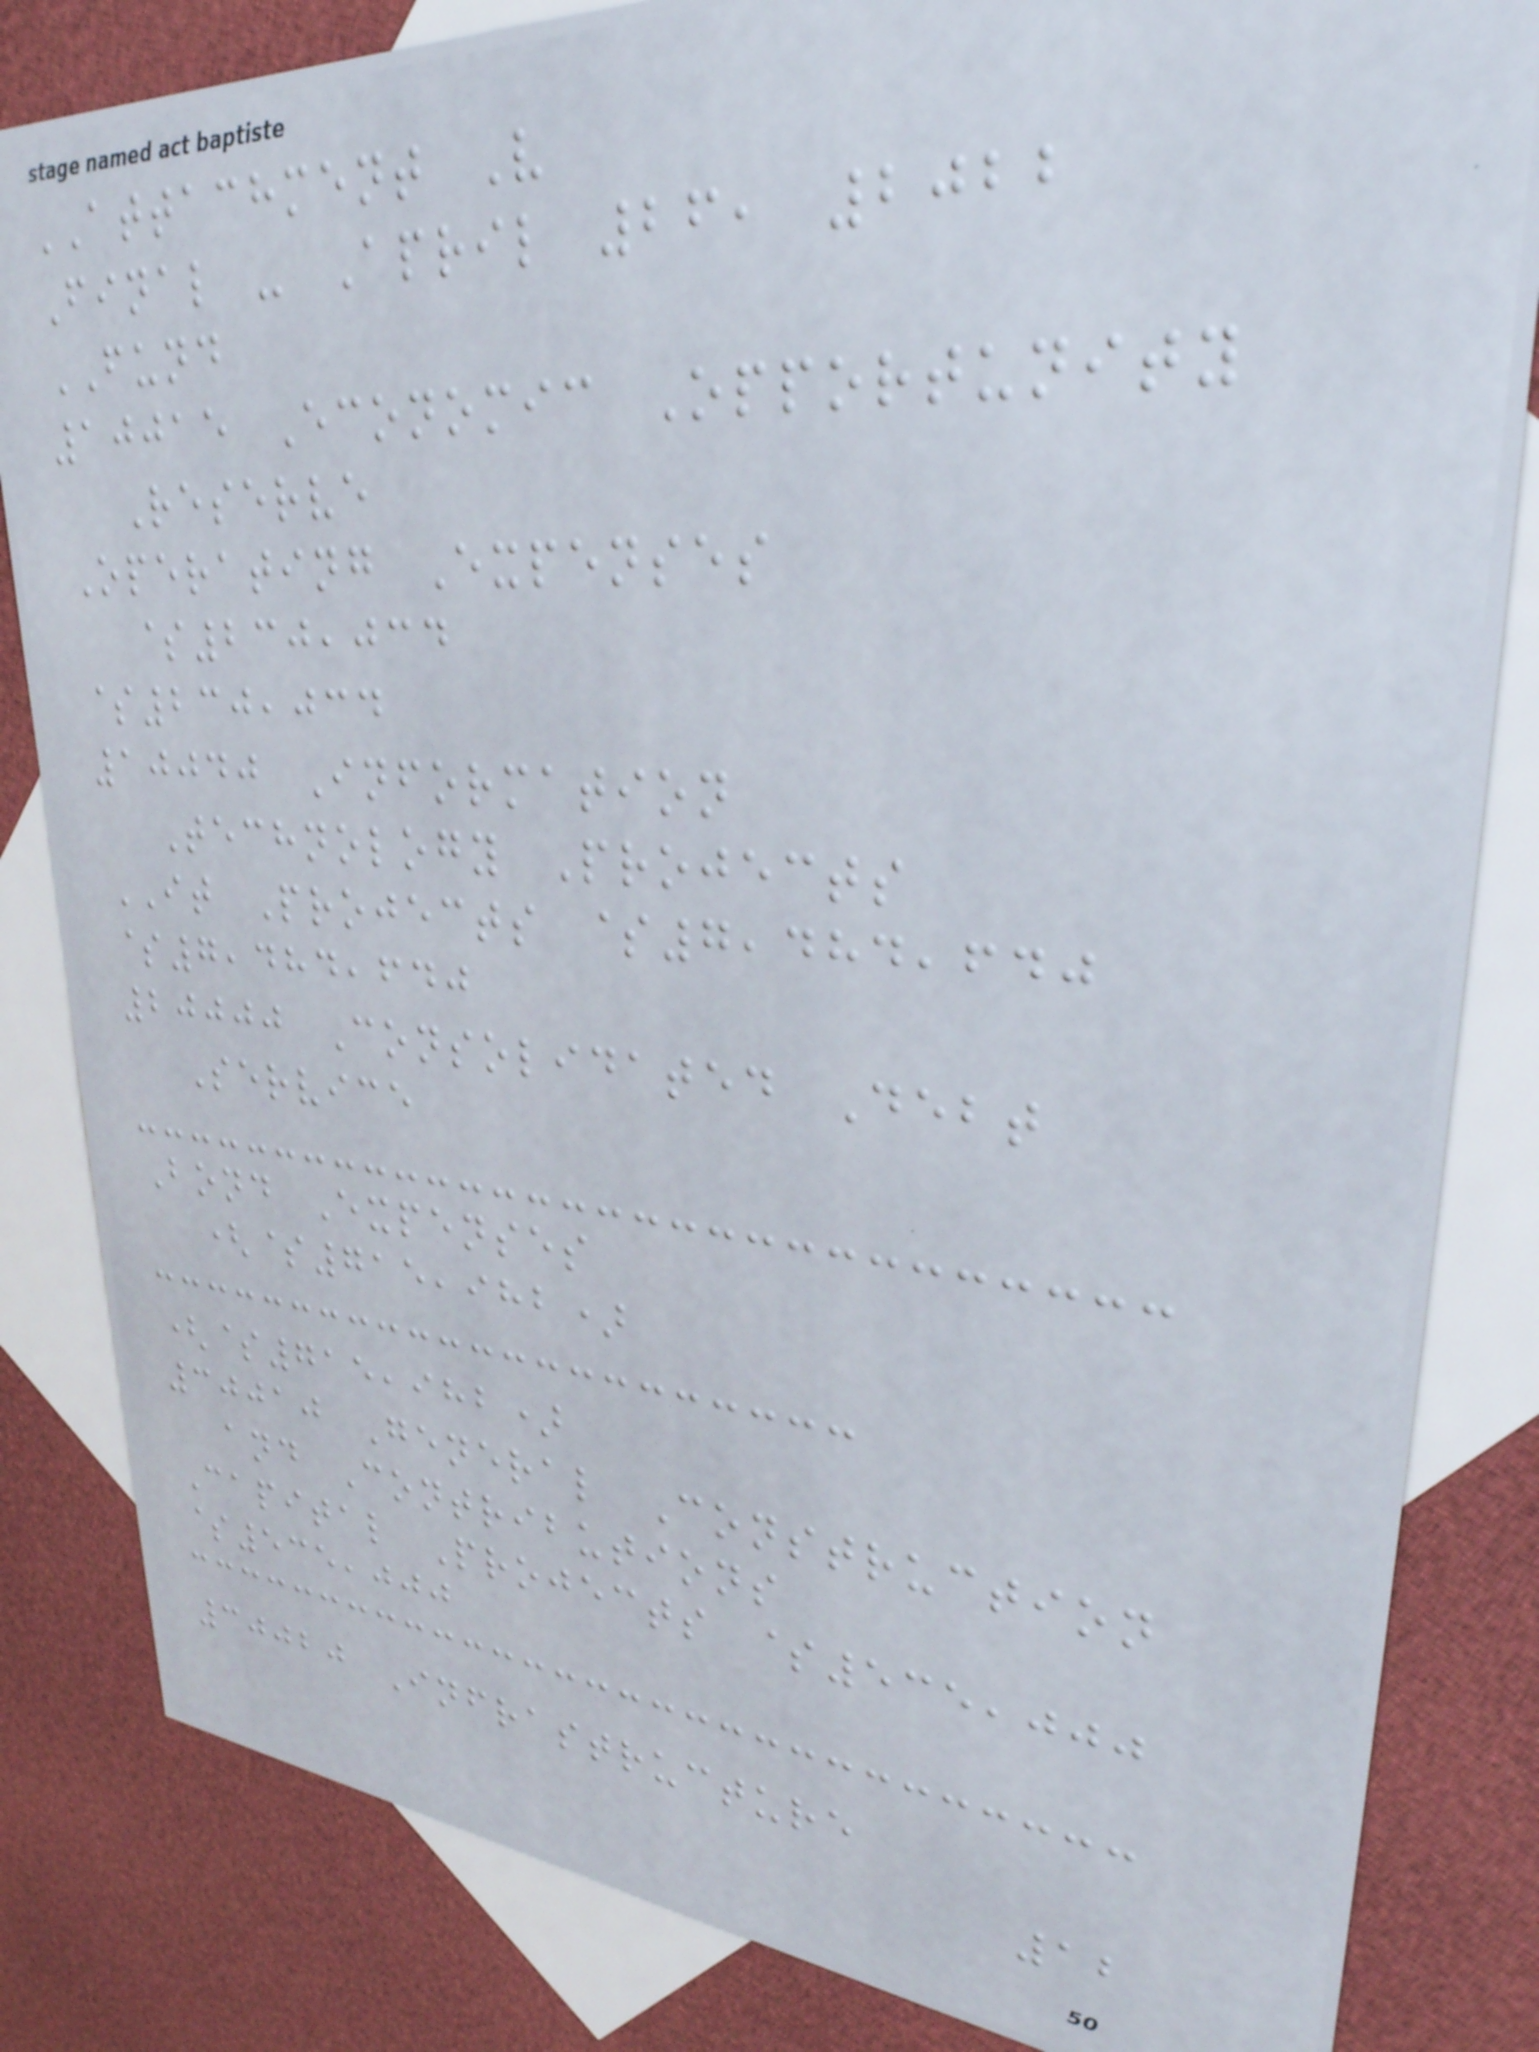ATTACHMENT V
Final - April 26, 2022
FUND
10015 Economic Opportunity
Reserve
Operating Expenses
$230,034
$230,034
10040 Information
Technology Projects
IT Projects $7,484,640
$7,484,640
20000 Consolidated Debt
Service
Bond Expenses
($715,982)
($715,982)
30010 General Construction
and Contributions
Capital Projects $535,000
$535,000
30020 Infrastructure
12
